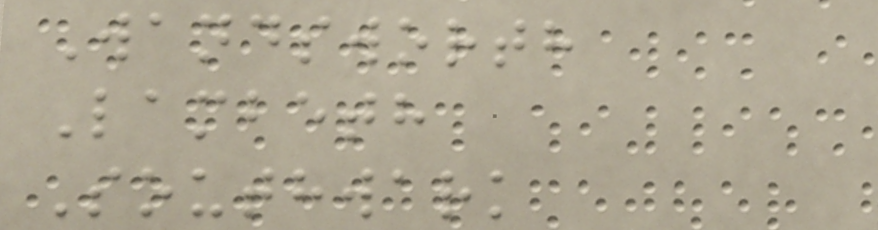Wandsworth
Lambeth
Southwark
